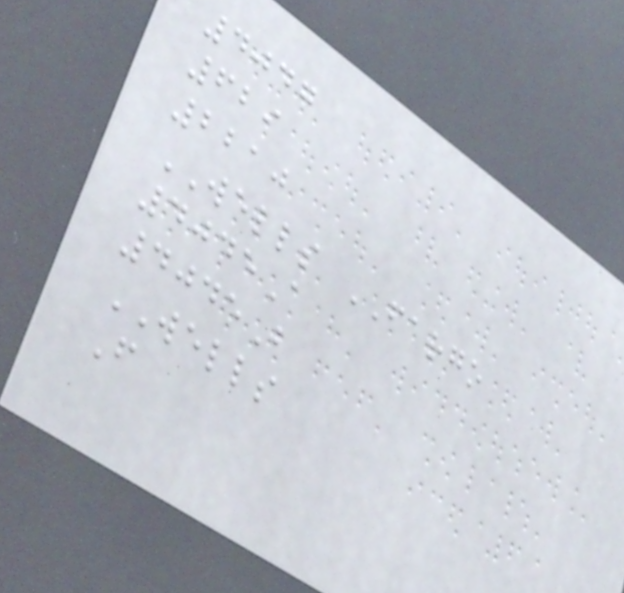4047
629
2210
WELLS FARGO
4045A
4045B
WELLS
F
